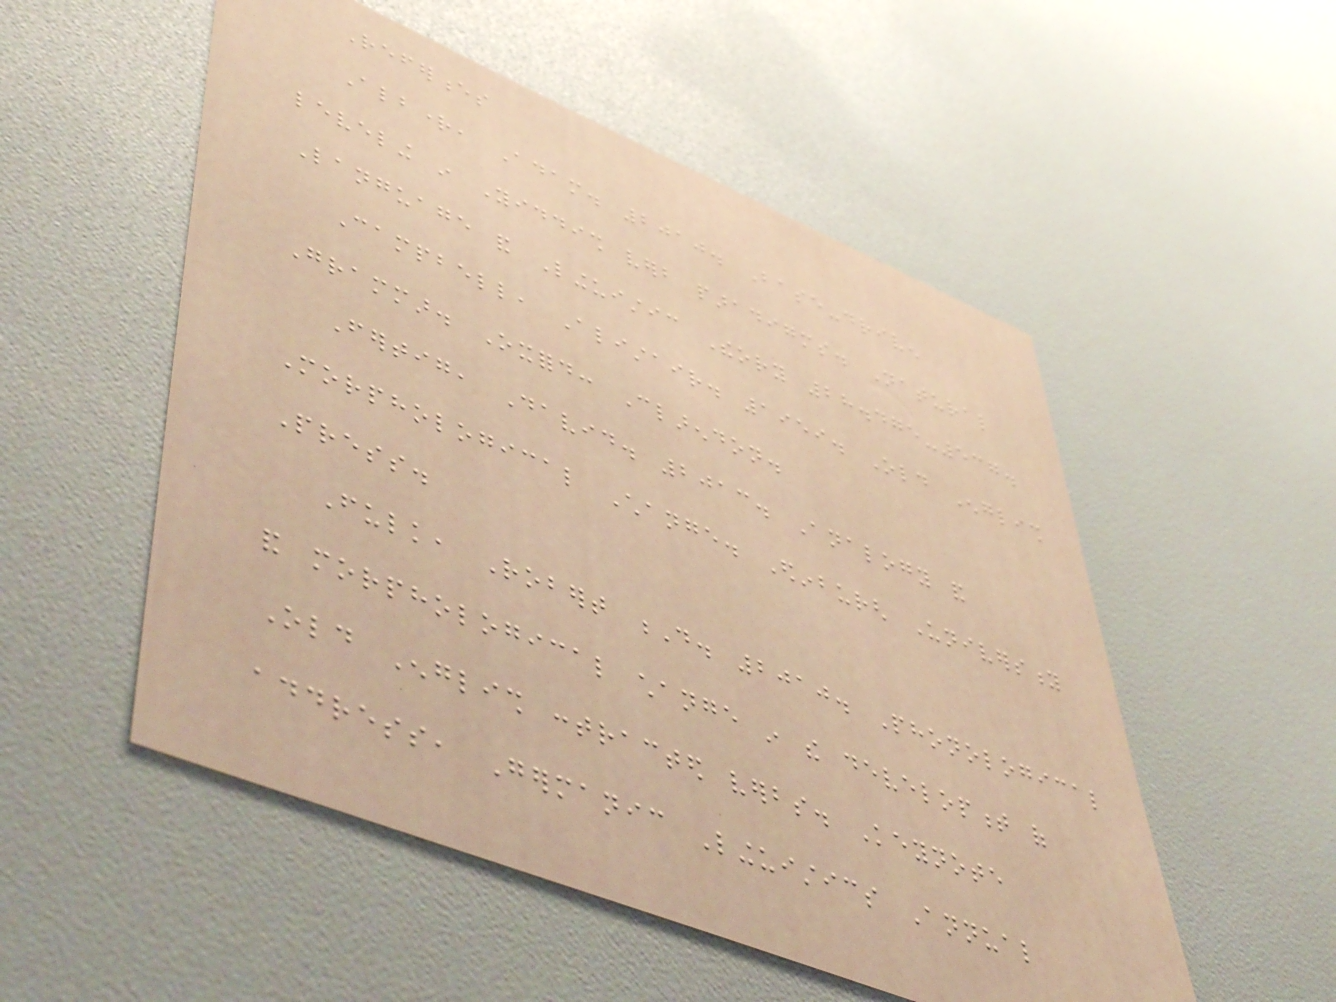References
Albright, Adam. 2010. Base-driven
leveling in Yiddish verb paradigms. Natural
Language and Linguistic Theory 28.475-537.
Campbell, Alistair. 1959. Old English
Grammar. Oxford: Clarendon.
Fertig, David. 2013. Analogy and
Morphological Change. Edinburgh University
Press.
Fulk, Robert D. 2010. Phonological
and morphological change in the development of
Old English contracted verbs. Keynote
address, Germanic Linguistics Annual
